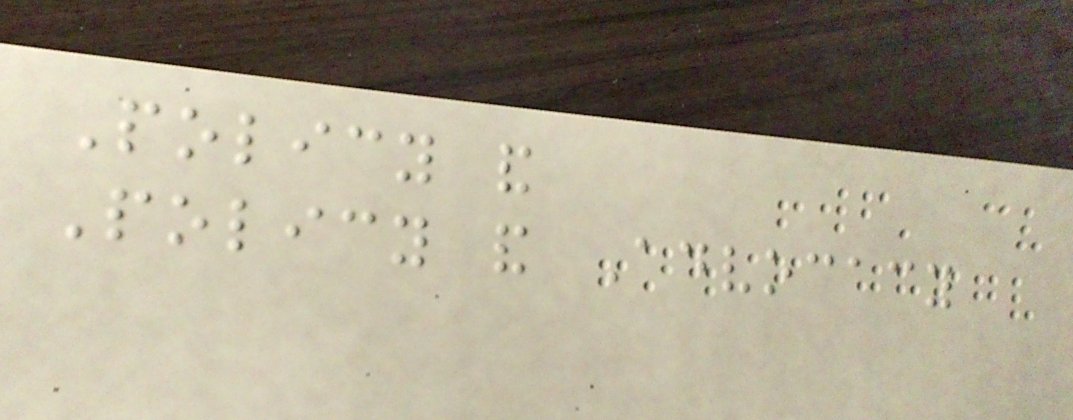Policy and
Policy and Advocacy
